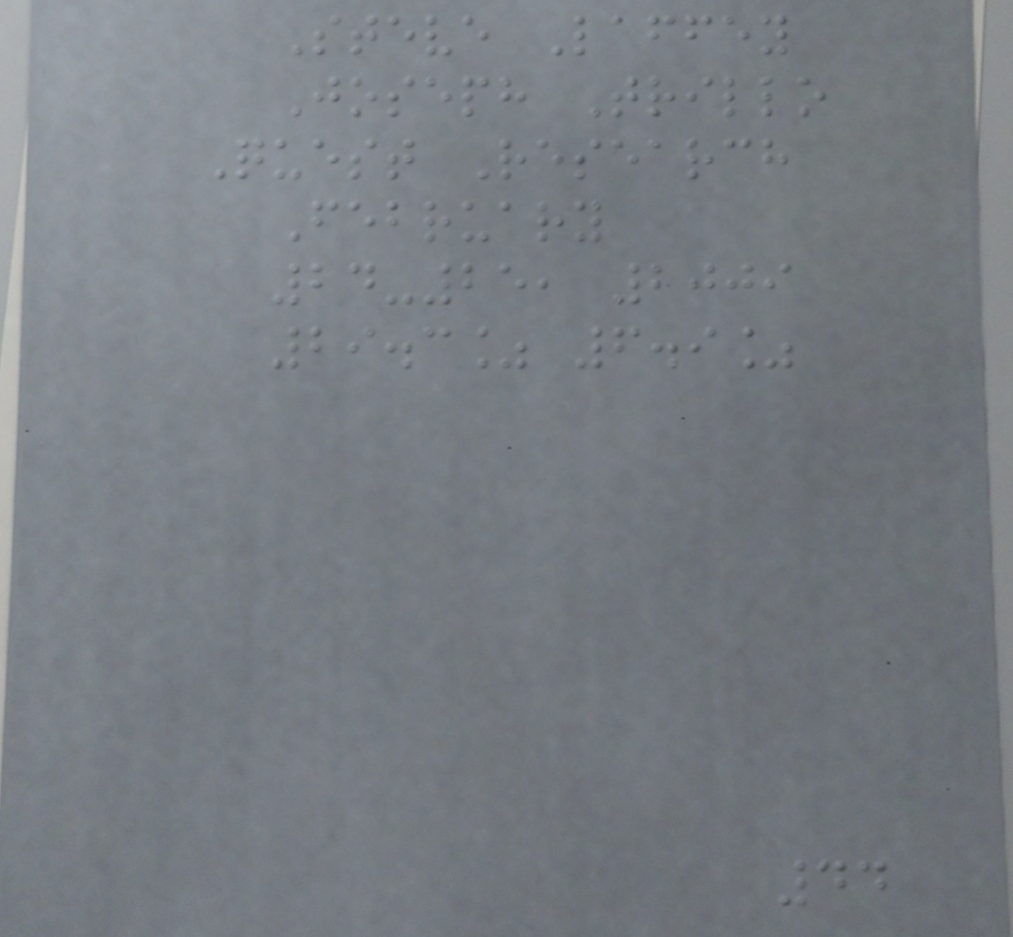Steve Laffey
Joseph Trillo
Quest Research
February
24-25, 2009
29.3% 6.9%
44
